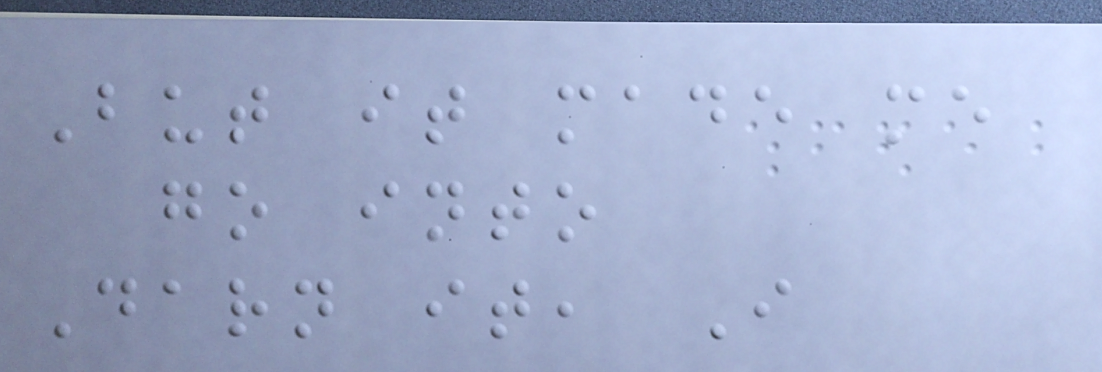But it made me
go into
Darn it, I
